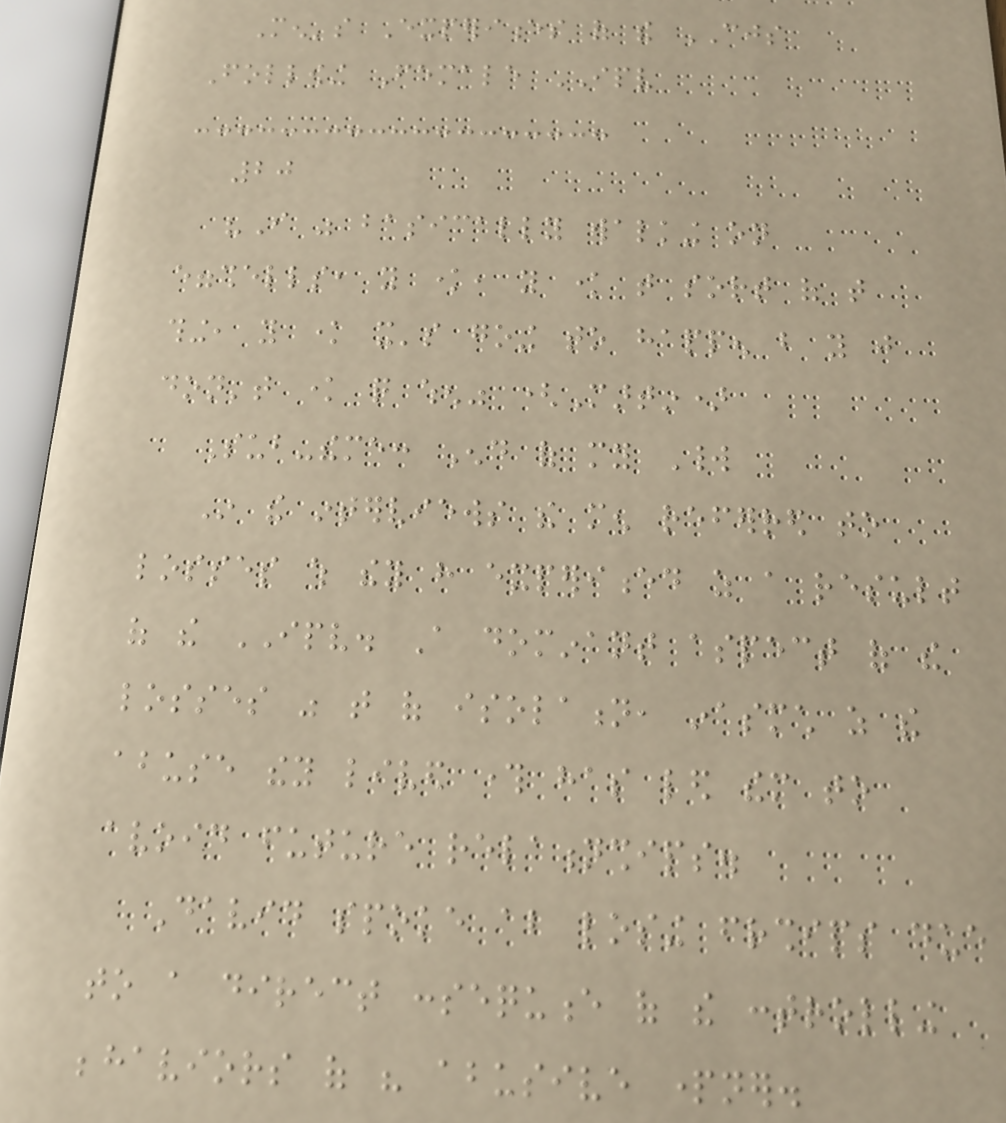Men's Experiences of the CJS
Following Female IPV
20
"I was basically walking on
eggshells, you know, you know that sort of that
thing, you know it's going to happen but you just
don't know quite when" (Martin)
Sub-theme: End of my World
In the interviews the men referred to
losses which they have experienced as a result
of the IPV. A dominant aspect of the
losses was that of isolation, inasmuch as the
abuse they lived through has led them to
avoid future relationships.
David spoke about losing friendships due
to a direct consequence of the controlling
behaviors of his abusive partner.
